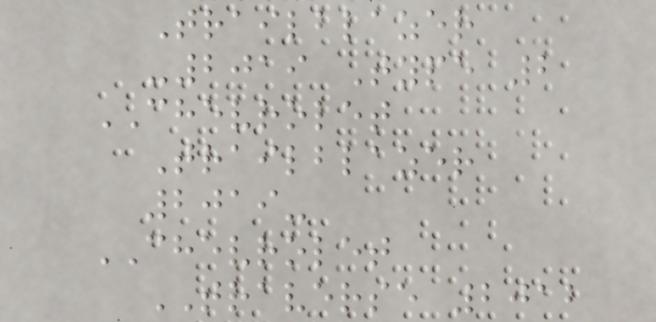Trailblazer
-2019 Type 2
CHEVROLET
Trailblazer
2019-
CHEVROLET
TRAVERSE 2012
